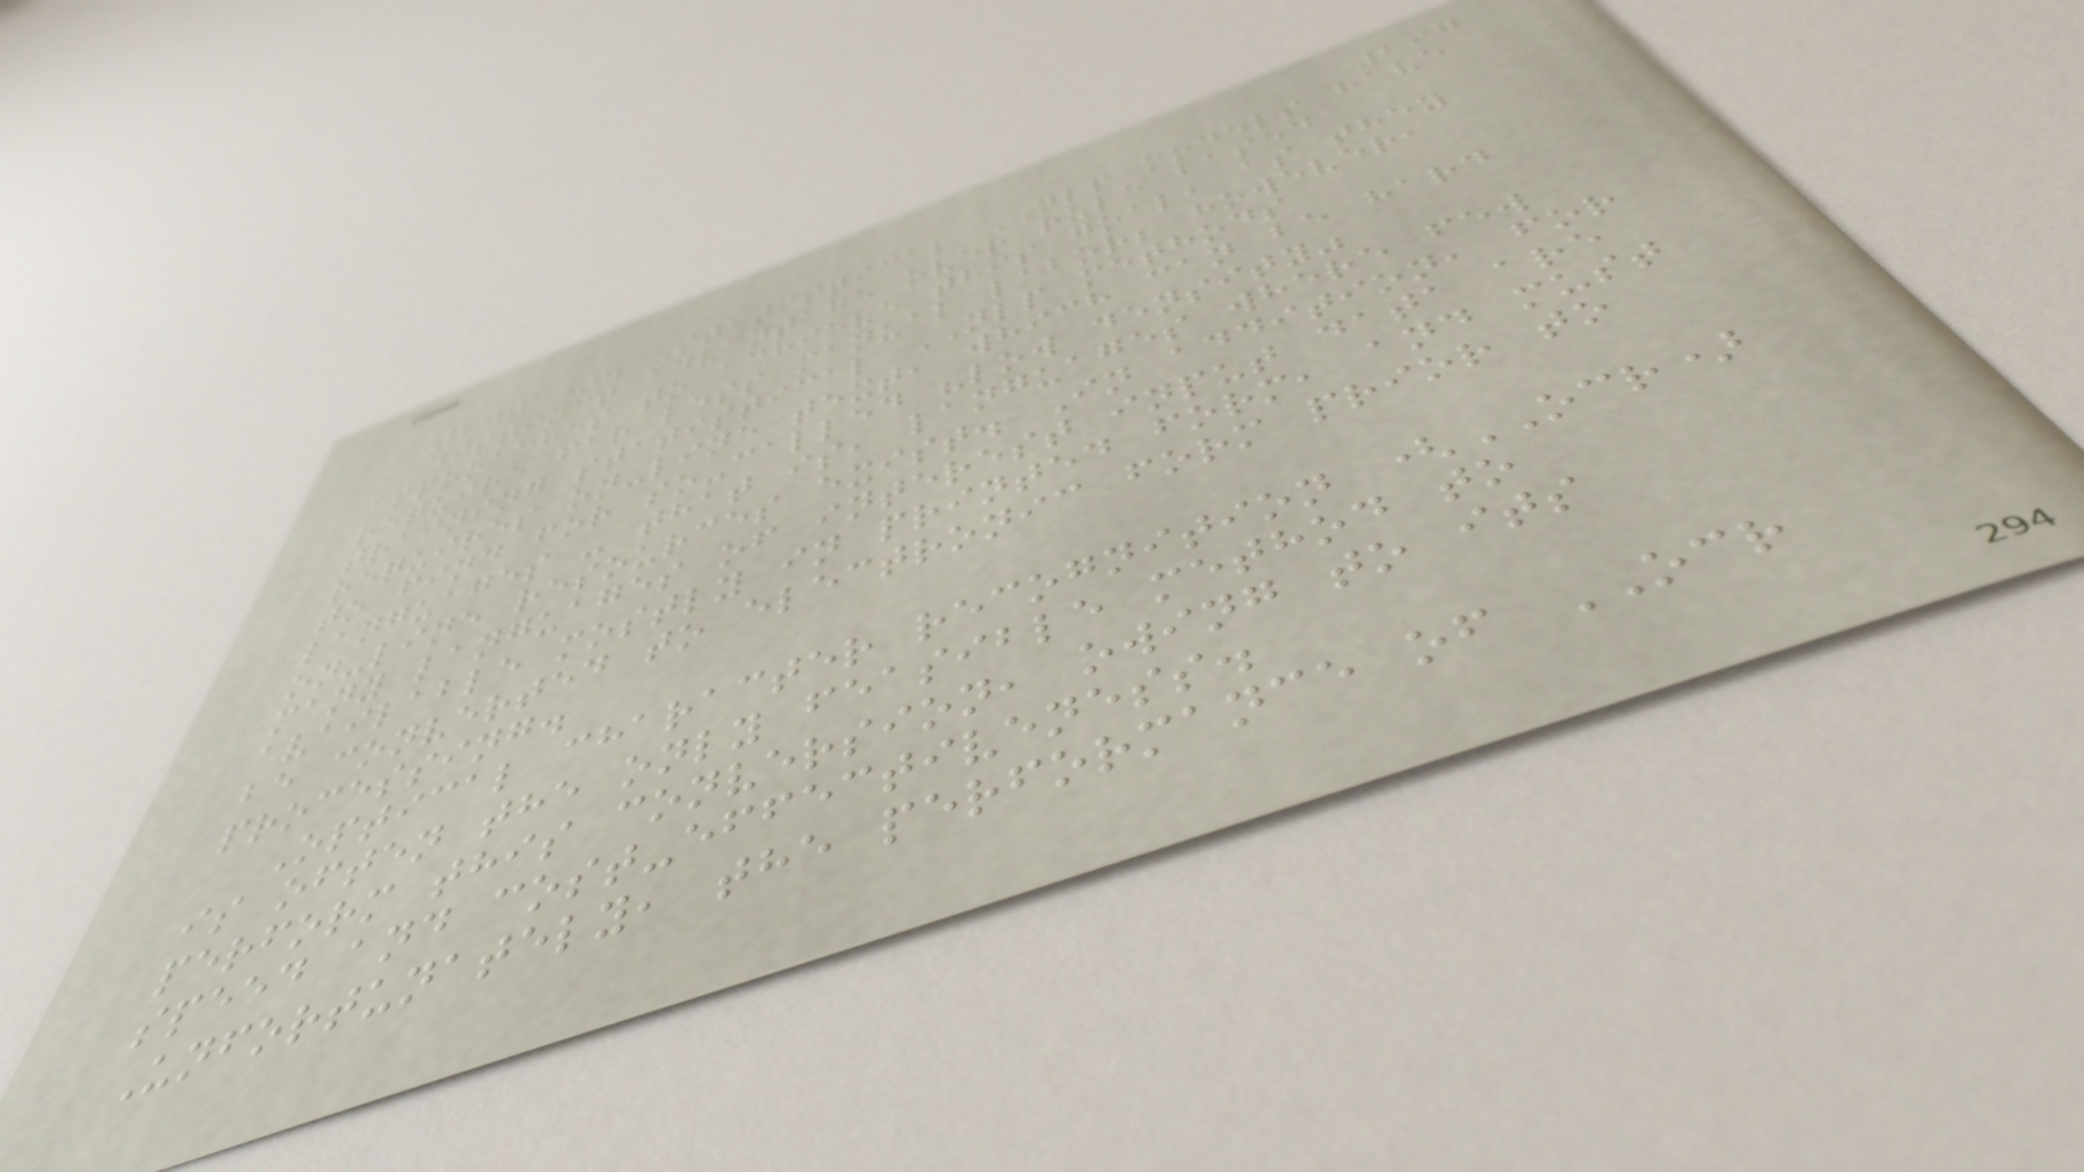297
2003). Statistical NLP models have
a distinct advantage over rule based
approaches to achieve this goal, as they
require far less manual labor; however,
training statistical NLP methods
requires on-line text, which can be hard
to find for so-called "low density"
languages - that is, languages where few
on-line resources exist. In addition, for
many languages of interest input data are
available mostly in printed form, and must
be converted to electronic form prior to
processing.
Optical character recognition (OCR)
is often the only feasible method to
perform this conversion, owing to its
speed and cost-effectiveness.
Unfortunately, the performance of OCR
